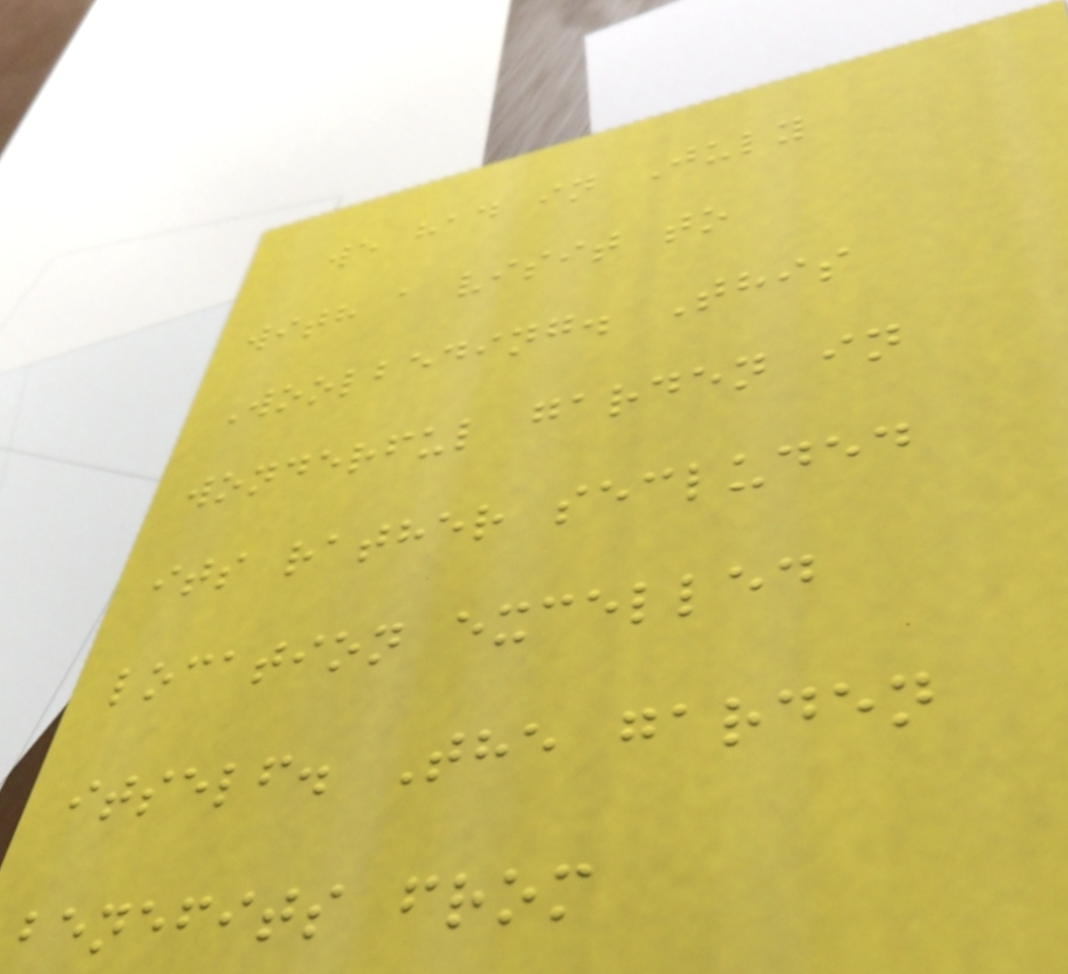we had in July
with a visit to
Woolbeding. This
wonderful garden in
its rather secluded
location excelled
itself. The garden
benefits from
